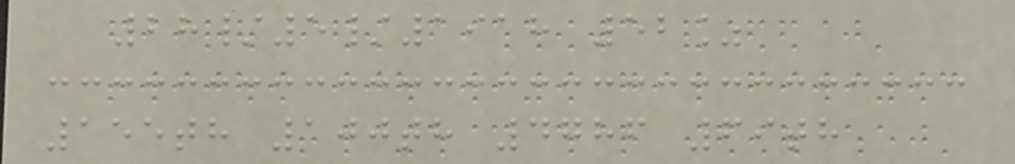28/5/1918 52%
155th 100th 4786 69th
